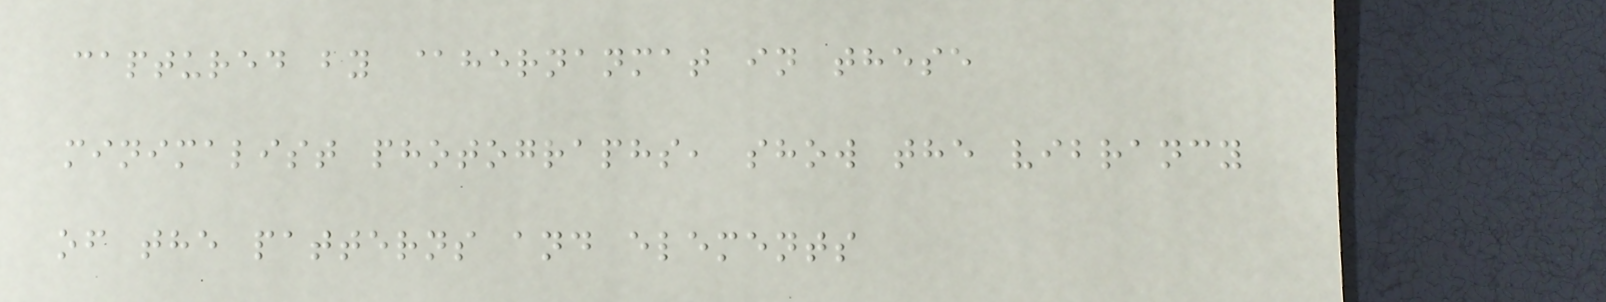captured by @hernanmat in these
minimalist photographs, show the vibrancy
of the patterns and elements
